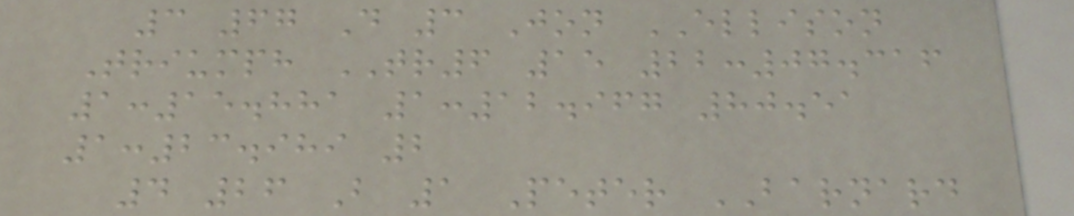3 67 D 3 Jon ELLISON
Triumph TR6 15 22:07.316
1:15.881 1:12.967 80.51
1:23.989 2
4 26 B 1 Peter BARNARD
